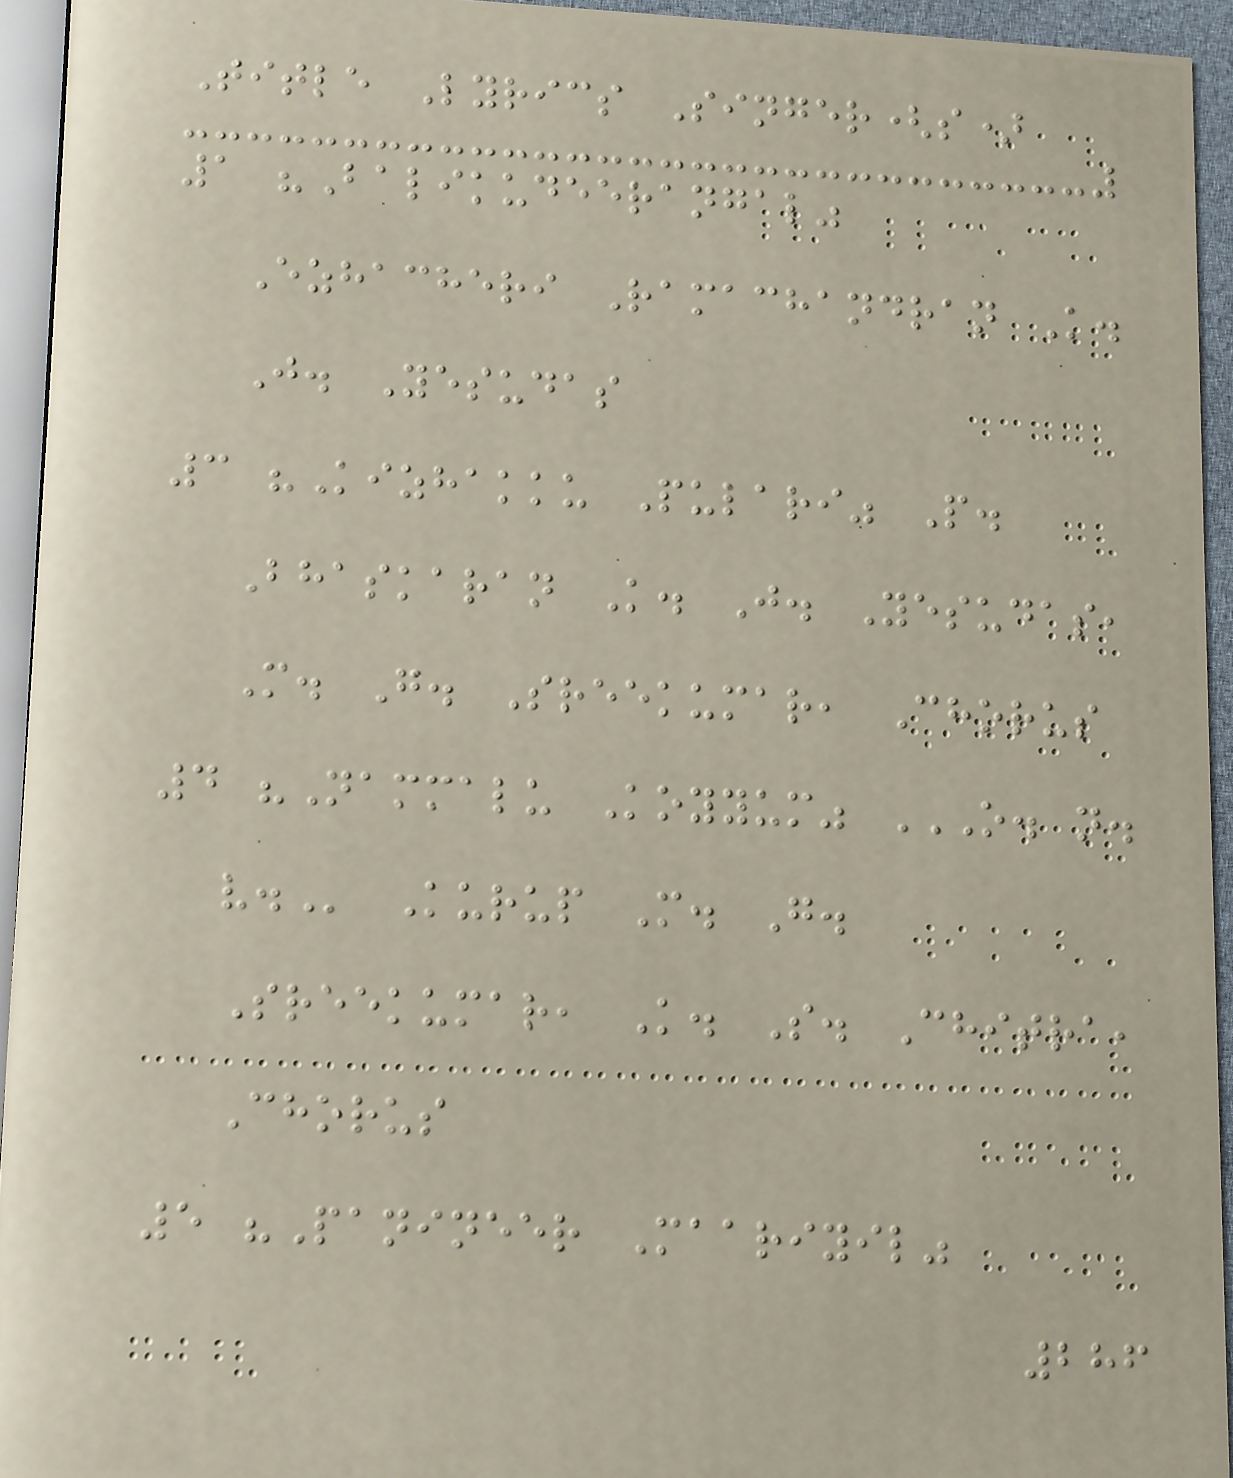Title Lyrics Singer(s)
1 "Balikudeerangal"
Ezhacheri Ramachandran K.
J. Yesudas
3 "Kizhakku Pulari" P.
Bhaskaran K. J. Yesudas,
M. G. Sreekumar, Chorus
4 "Nammalu Koyyum" O. N.
V. Kurup M. G.
Sreekumar, K. S. Chitra,
Chorus
5 "Panineer Maariyil"
286
